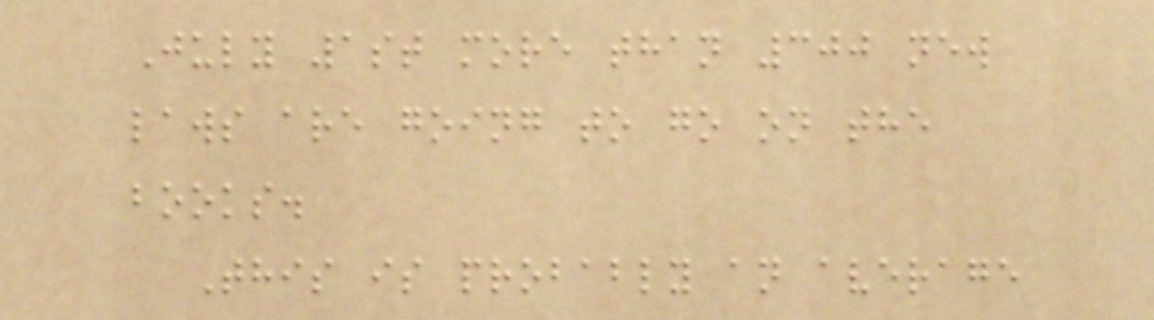July 1st more than 300 new
laws are going to go on the
books.
This is probably an average
